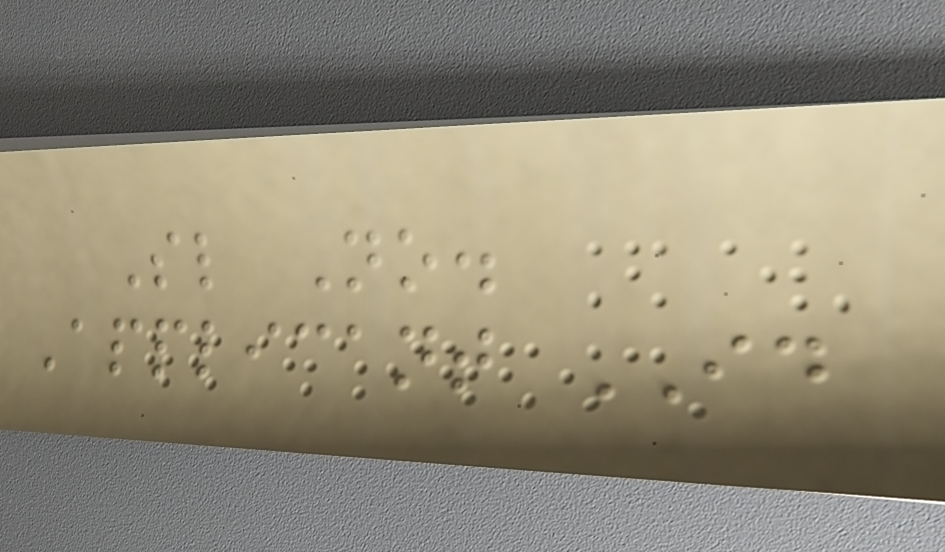Sl No.
Applicant ID
